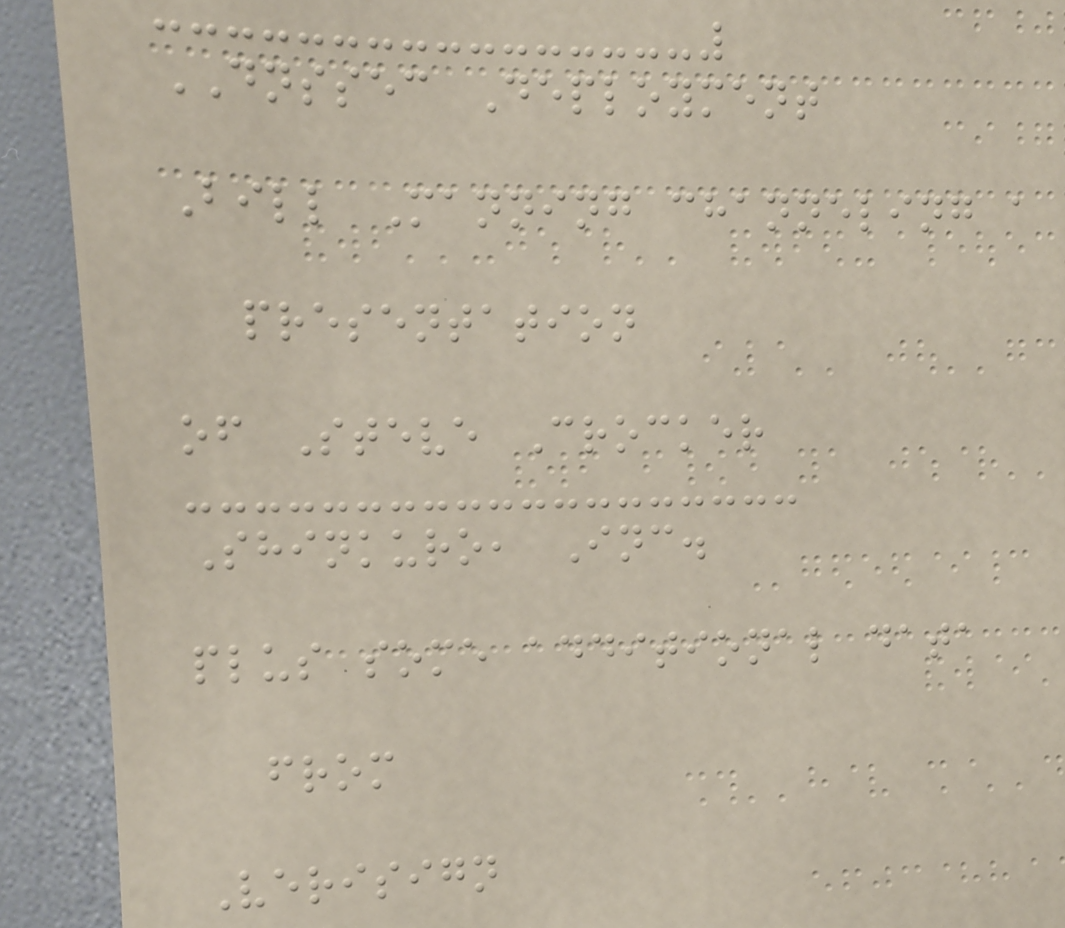DNSSEC Deployment
Bill Manning channeling a
presentation
of Steve Crocker
Shinkuro, Inc.
plus some additional data
from
Verisign
